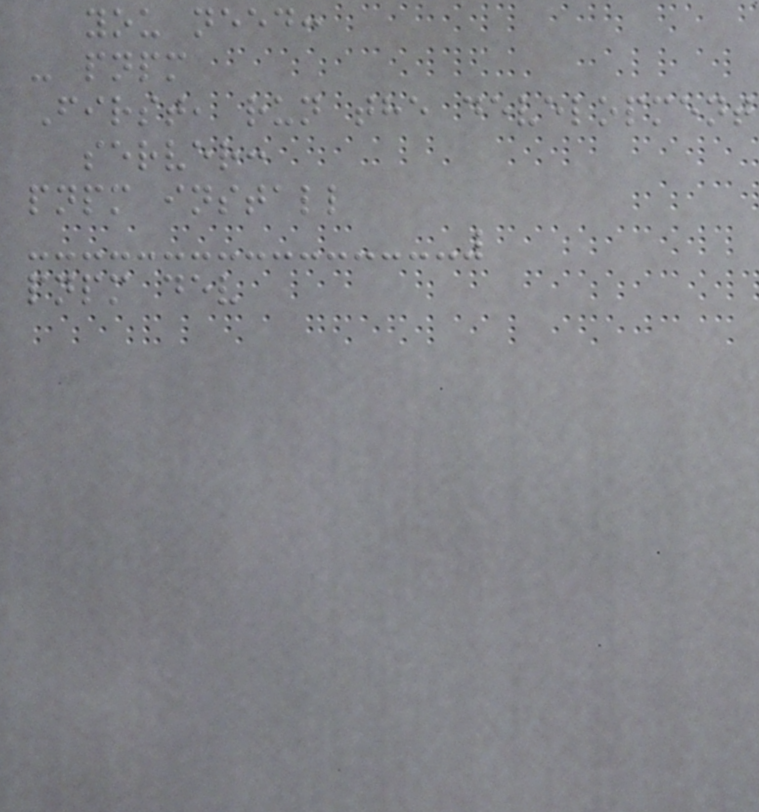you need:
- pnpm
First, run the development
server:
pnpm install
pnpm dev
